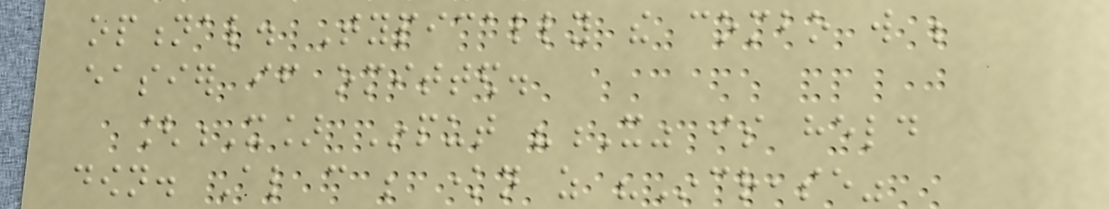optional. Typically the combo will be
easier if omitted.
[X] Input "X" is held
down. Also can be known as "Increase"
